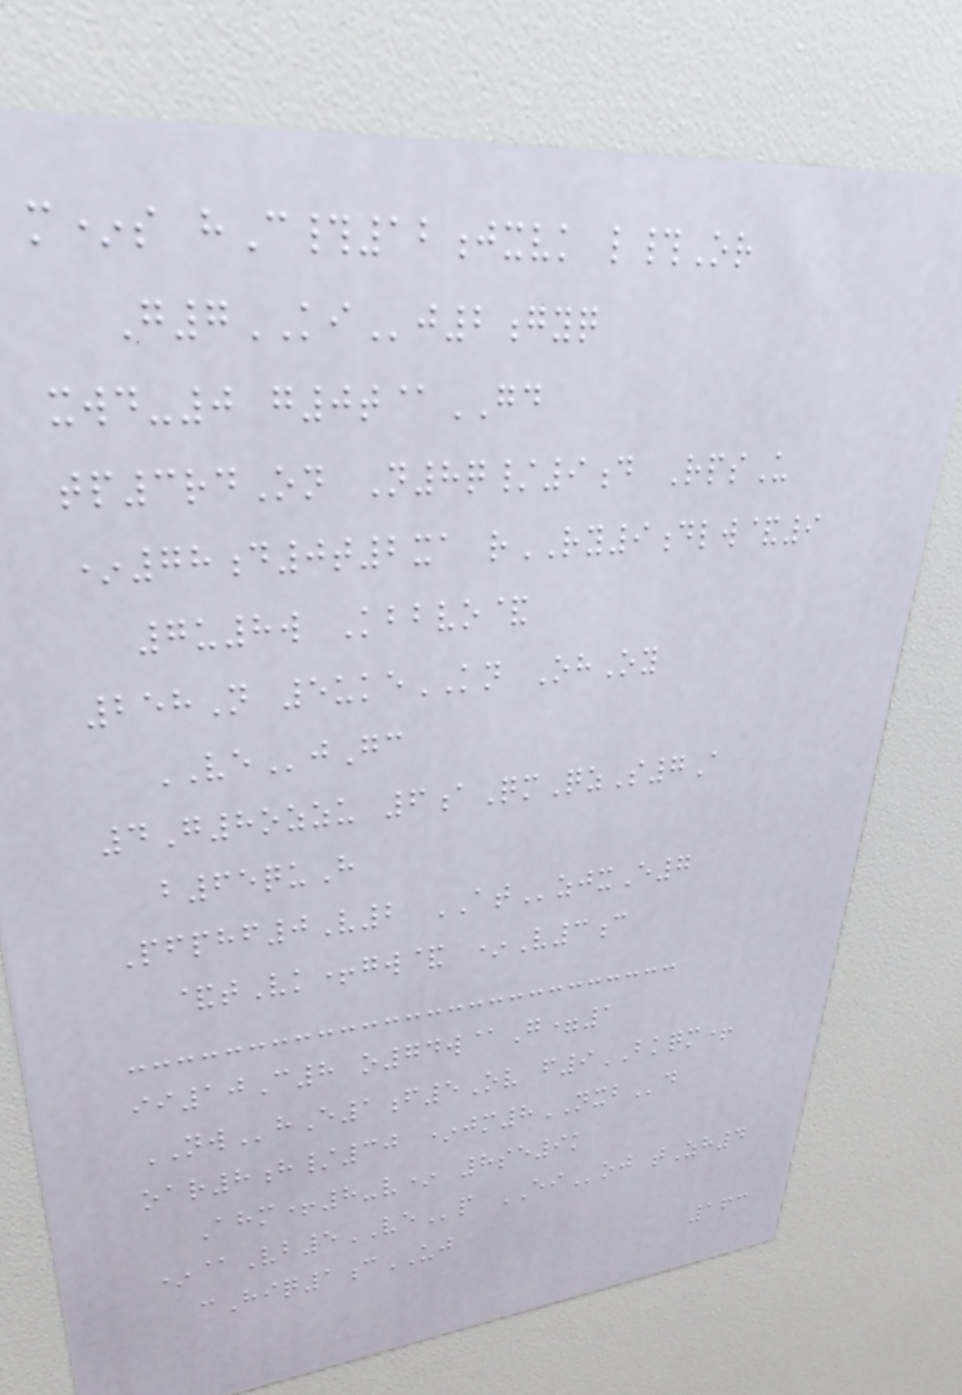m*s hC#12jxvk l#Or
G7KIj2gyq
xwd-0 g0t@GD
tp3rdOn N8q/9d RpsU
*78d0t2xa rRY9dlw&9
7u8w Kbbvo&
258N 5ukeKN OhOy
VEjGc
4G8ozzu 6aQmQzS7A
b65quH
Pfphf0V2 ATzjxE7
&tVk+gw& *V3c
ii10C8 o74w@G=1
NWhE1f5Ov f9BKQM+
oar8h/30 *jm8NXBd
Ahm+8-v* 8se9k
*@Vb5VEp EIoj tZh4
cHiq1cUJ
163
